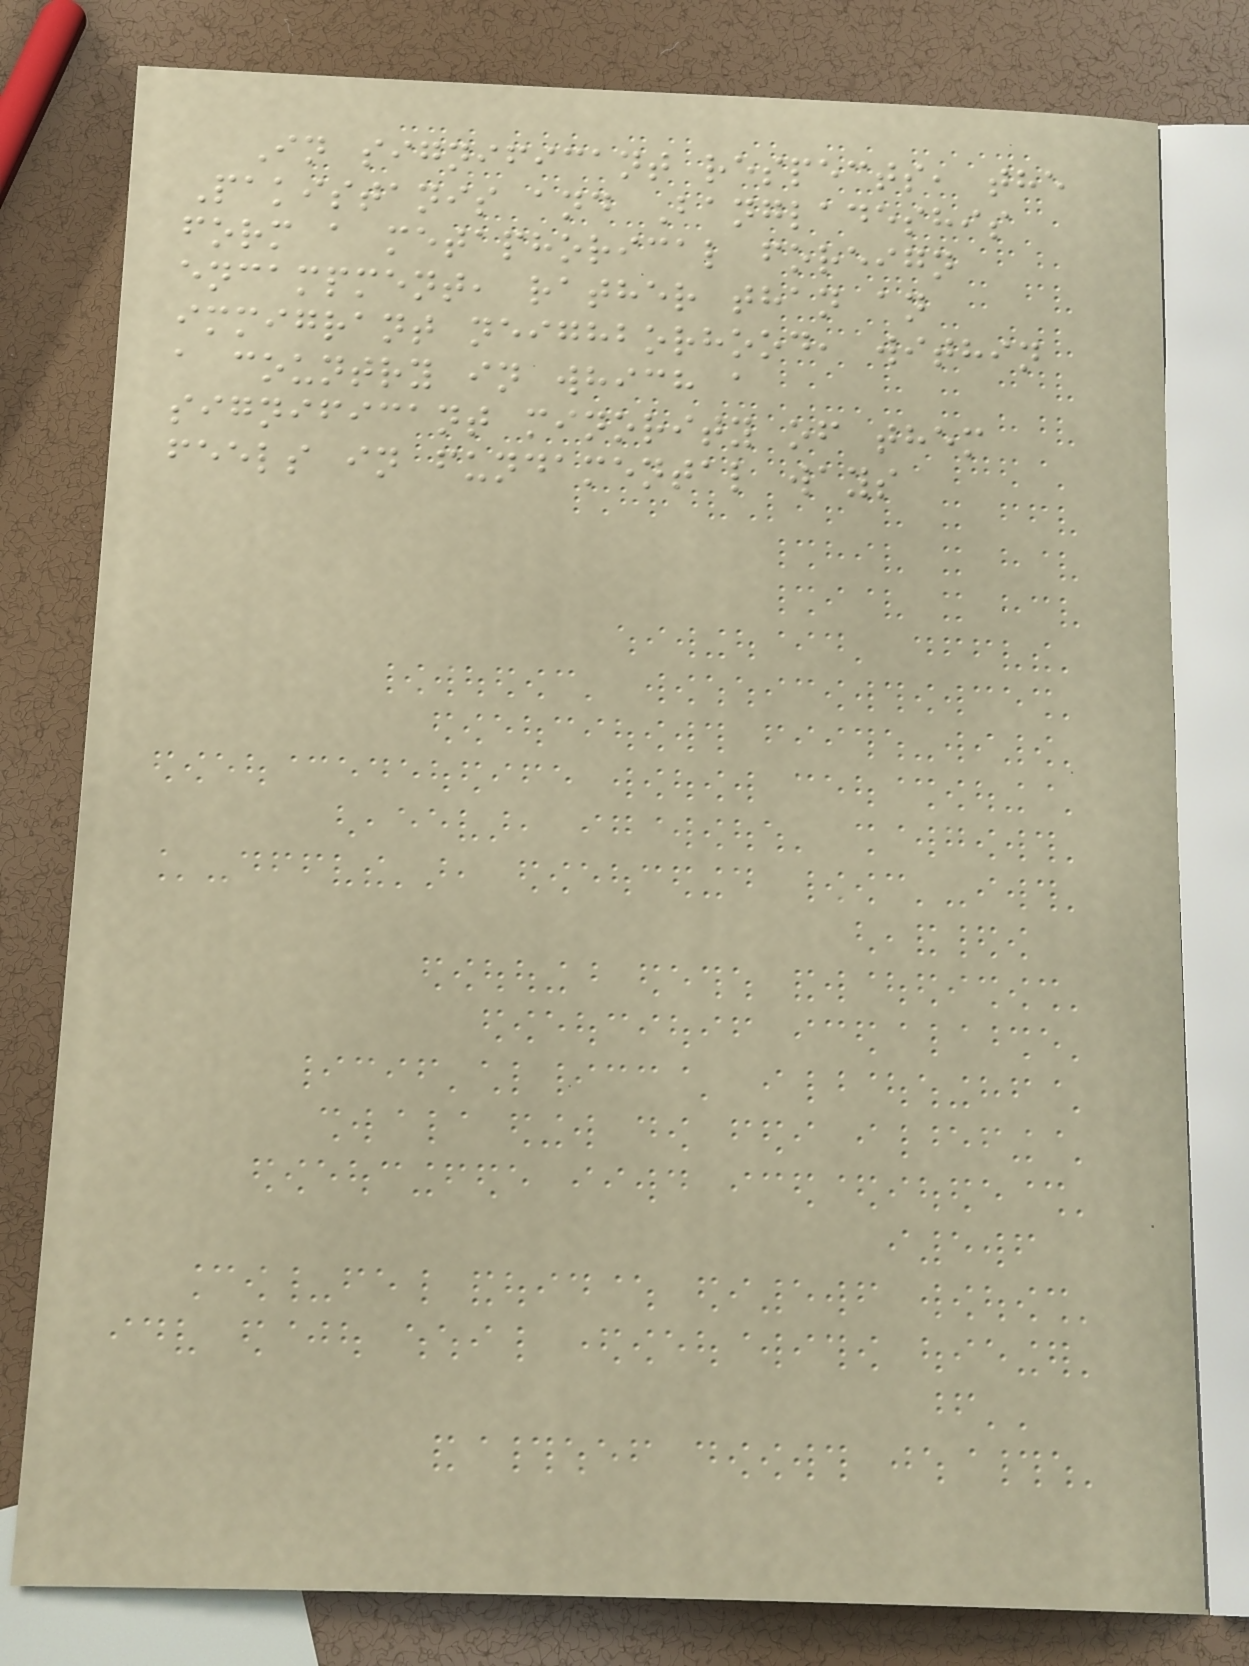In significant respects, the
Pakistanis and Bangladeshis
form a metaphorical foreign
encampment, rather than an
immigrant neighborhood, within
a country in which a
significant minority of them
feels in fundamental ways
